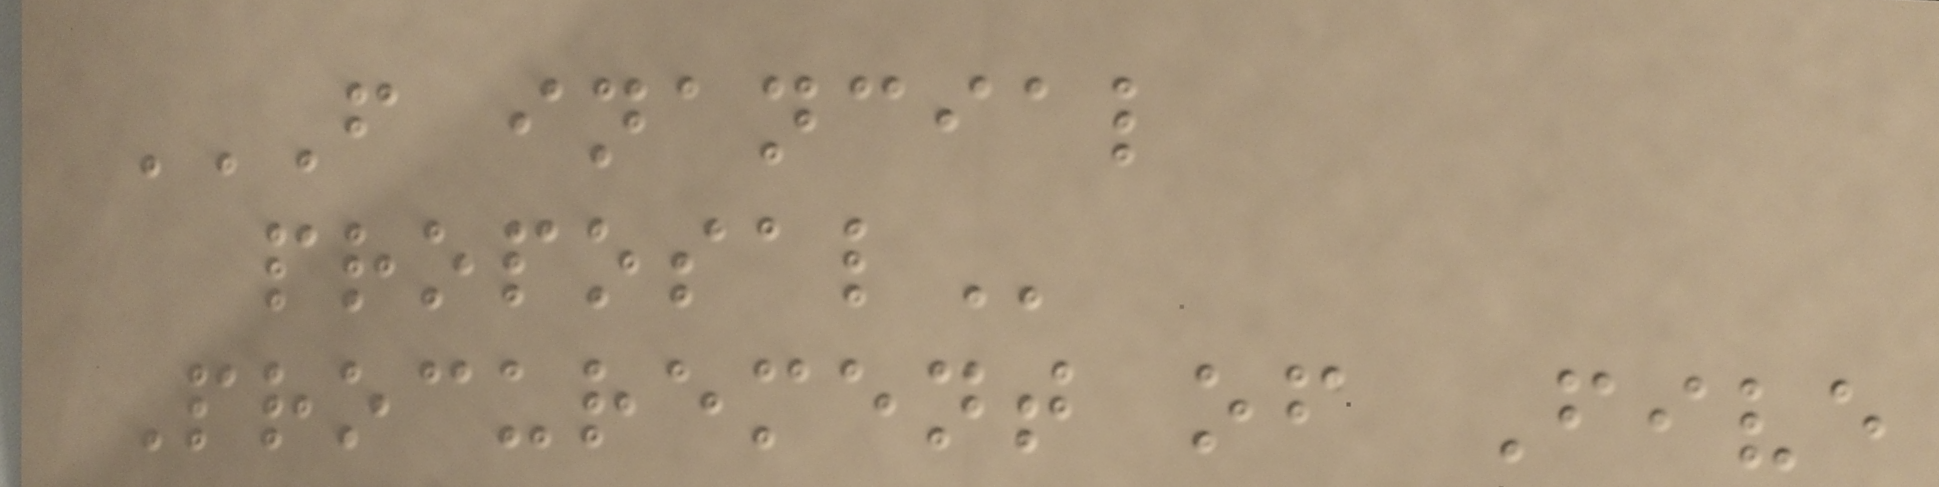F INANCIAL
PROPOSAL
Procurement of Five
